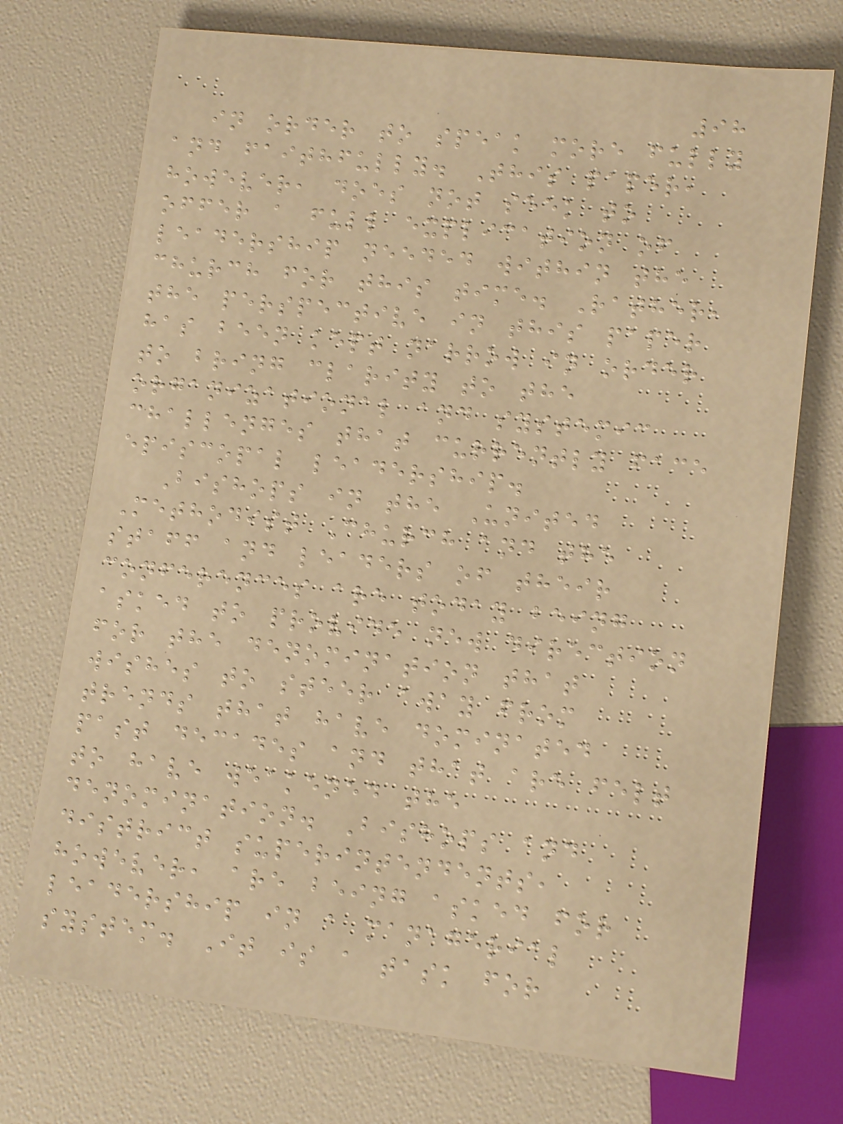98
in order to speak more fully
and faithfully. This paper,
however, does not seek to
offer a full explication of
leadership needed within the
church for this time. Rather,
the perspective in this paper
has been kept narrow in order
to bring clarity to the
organizational and systemic
challenges that currently face
episcopal leadership.
Bishops in the United
Methodist Church and the
staff and leaders of their
conferences are today being
asked to provide new direction
for the denomination that
wishes to steer away from
trends that have dominated
past decades and that are felt
to have weakened the
denomination. Bishops and
district superintendents,
however, are being asked for
leadership in a managerial
system. It is a task for
